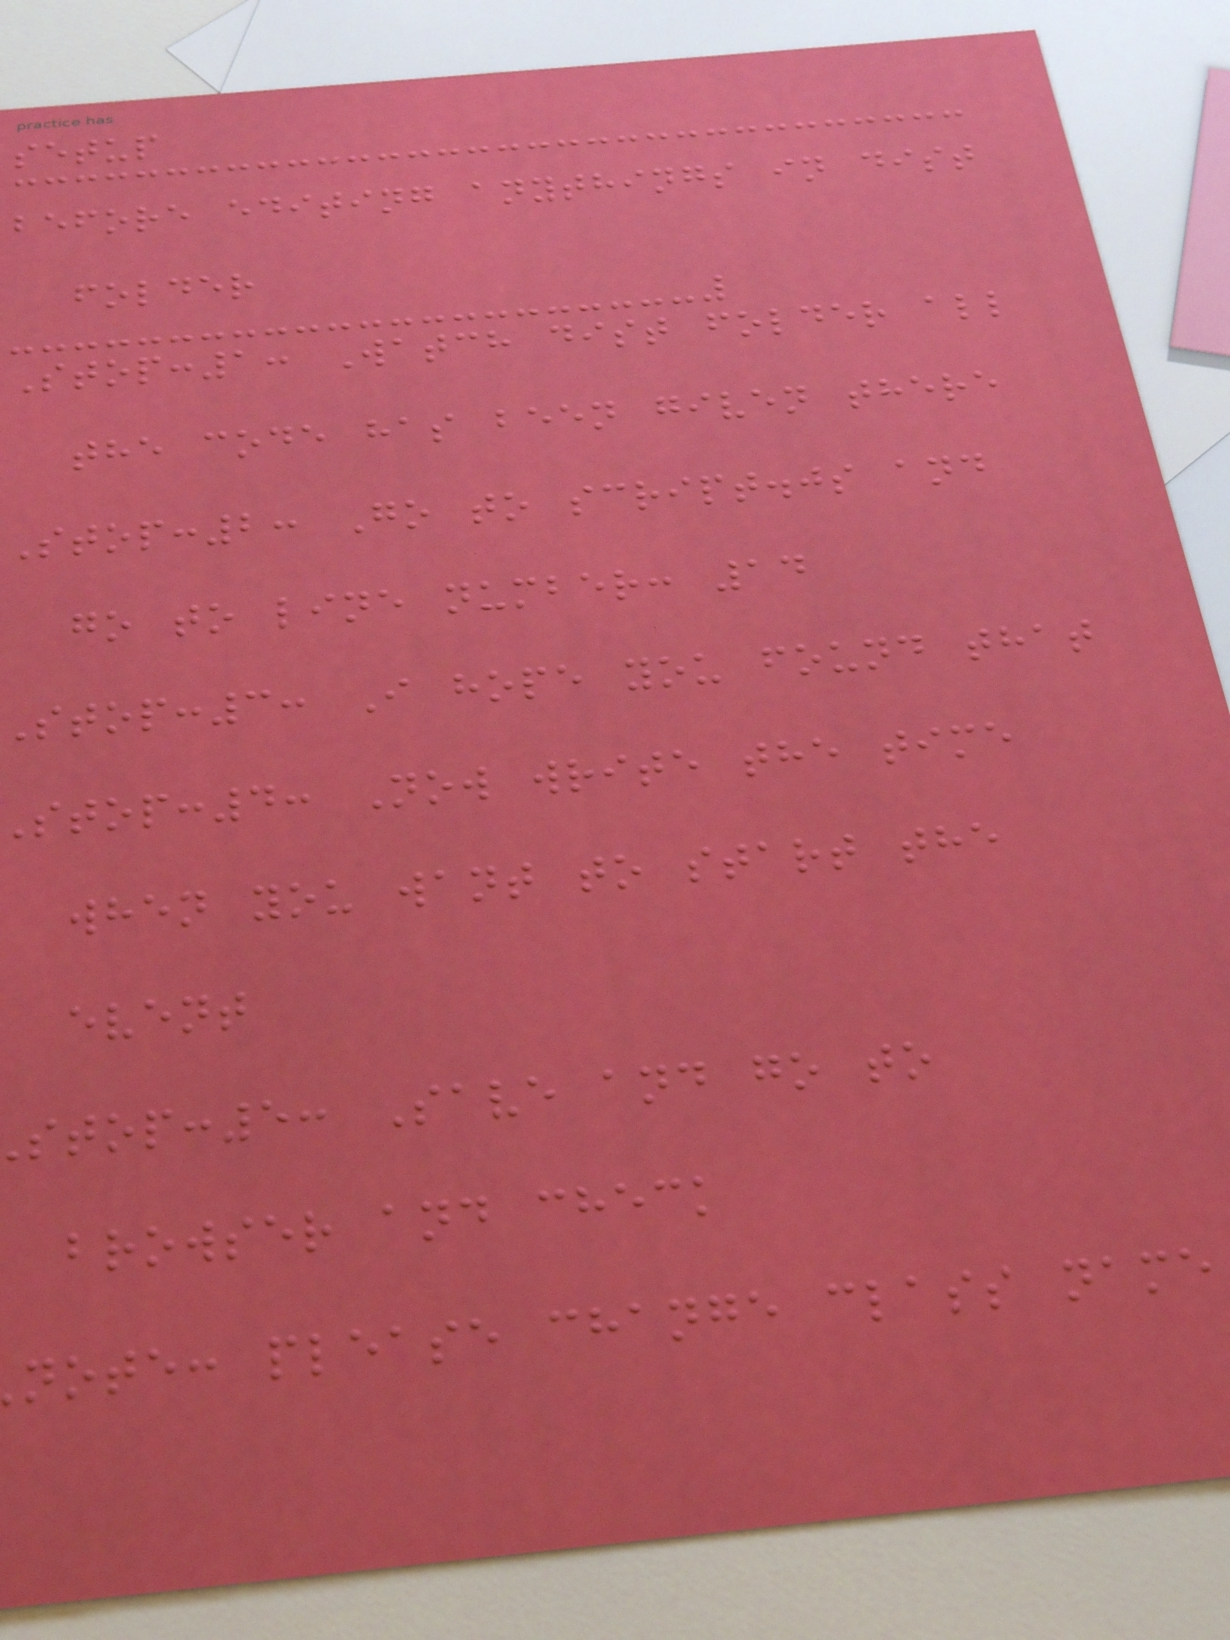setup
before editing anythings in dist
folder
Stop:1: Watch dist folder all
the code has been given there
Stop:2: Go to script.js and
go to line number: 14
stop:3: I hope you found that
stop:4: Now write the time
when you want to start the
event
stop:5: Save and go to
browser and check
note: please change class name
